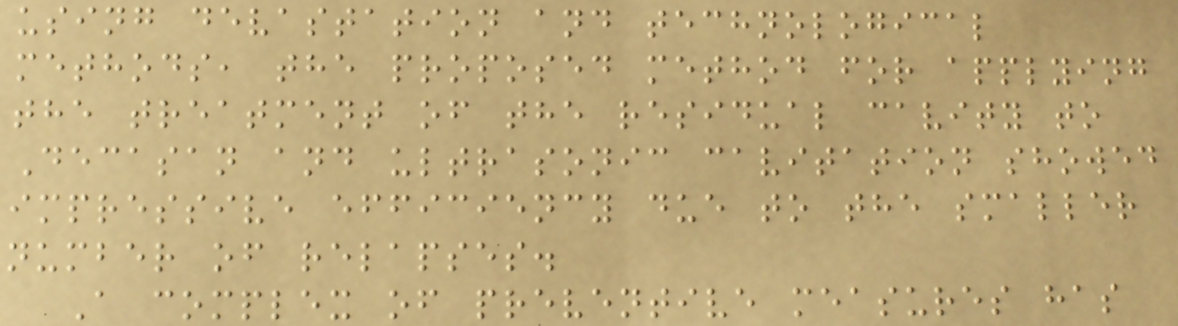using devastation and technological
methods, the proposed method for applying
the treatment of the residual cavity to
Decasan and ultrasonic cavitation showed
impressive efficiency due to the smaller
number of relapses.
A complex of preventive measures has
